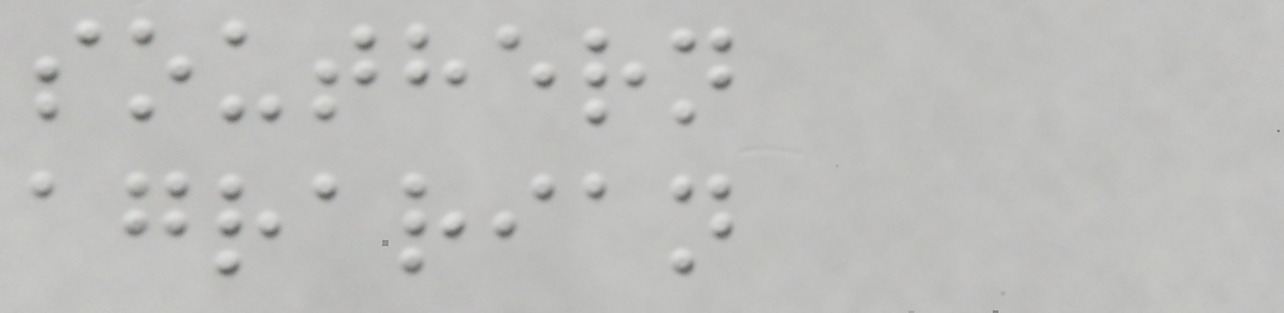southern
agrarian
